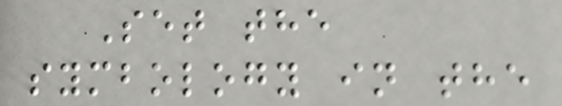Set the
symbology in the
